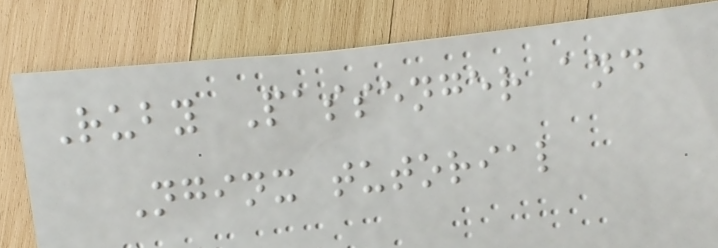Ruby Passenger and
Nginx tutorial
